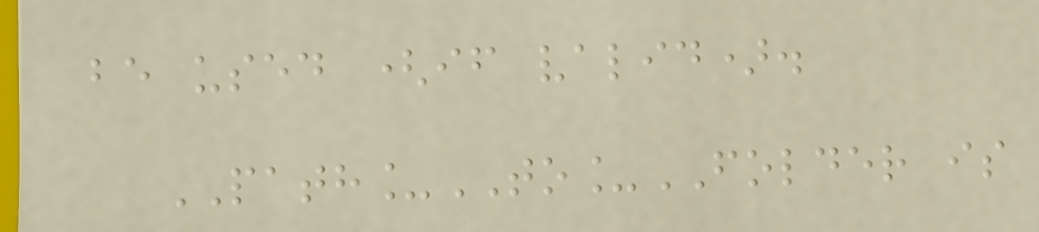be used (if valid).
PATH_TO_FOLDER is
